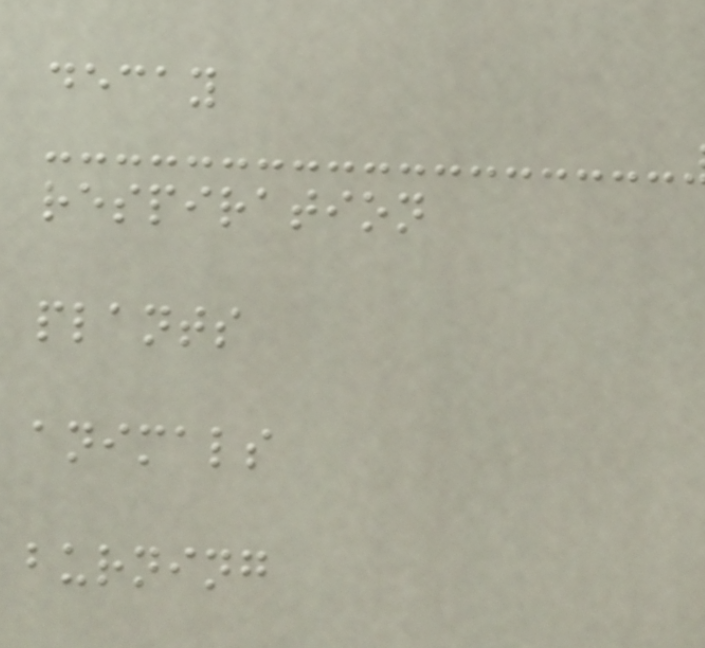decay
respiration
plants
animals
burning
